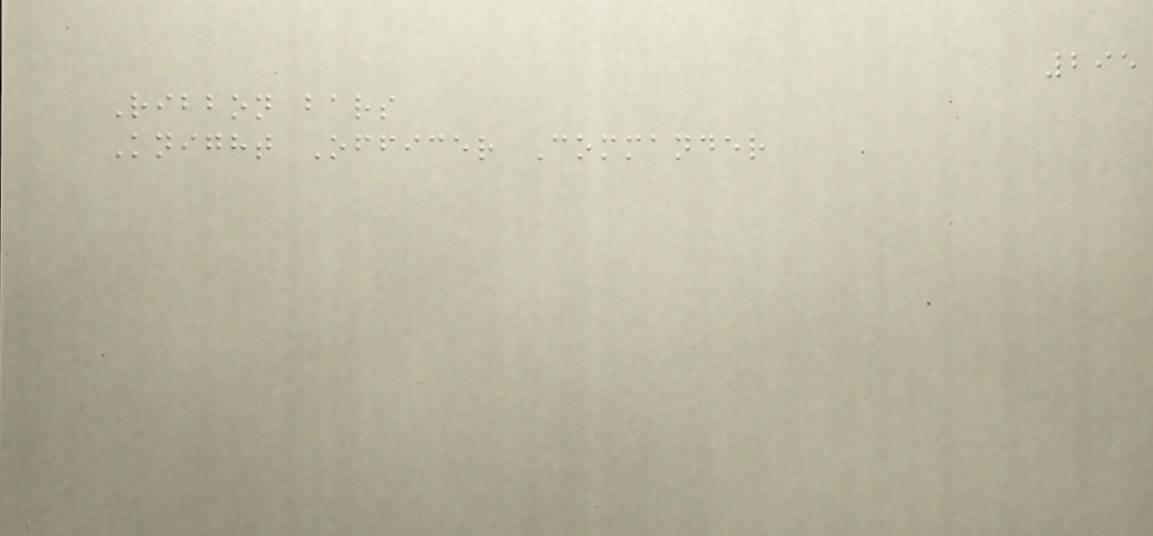295
Ribbon bars
Knight Officer Commander
